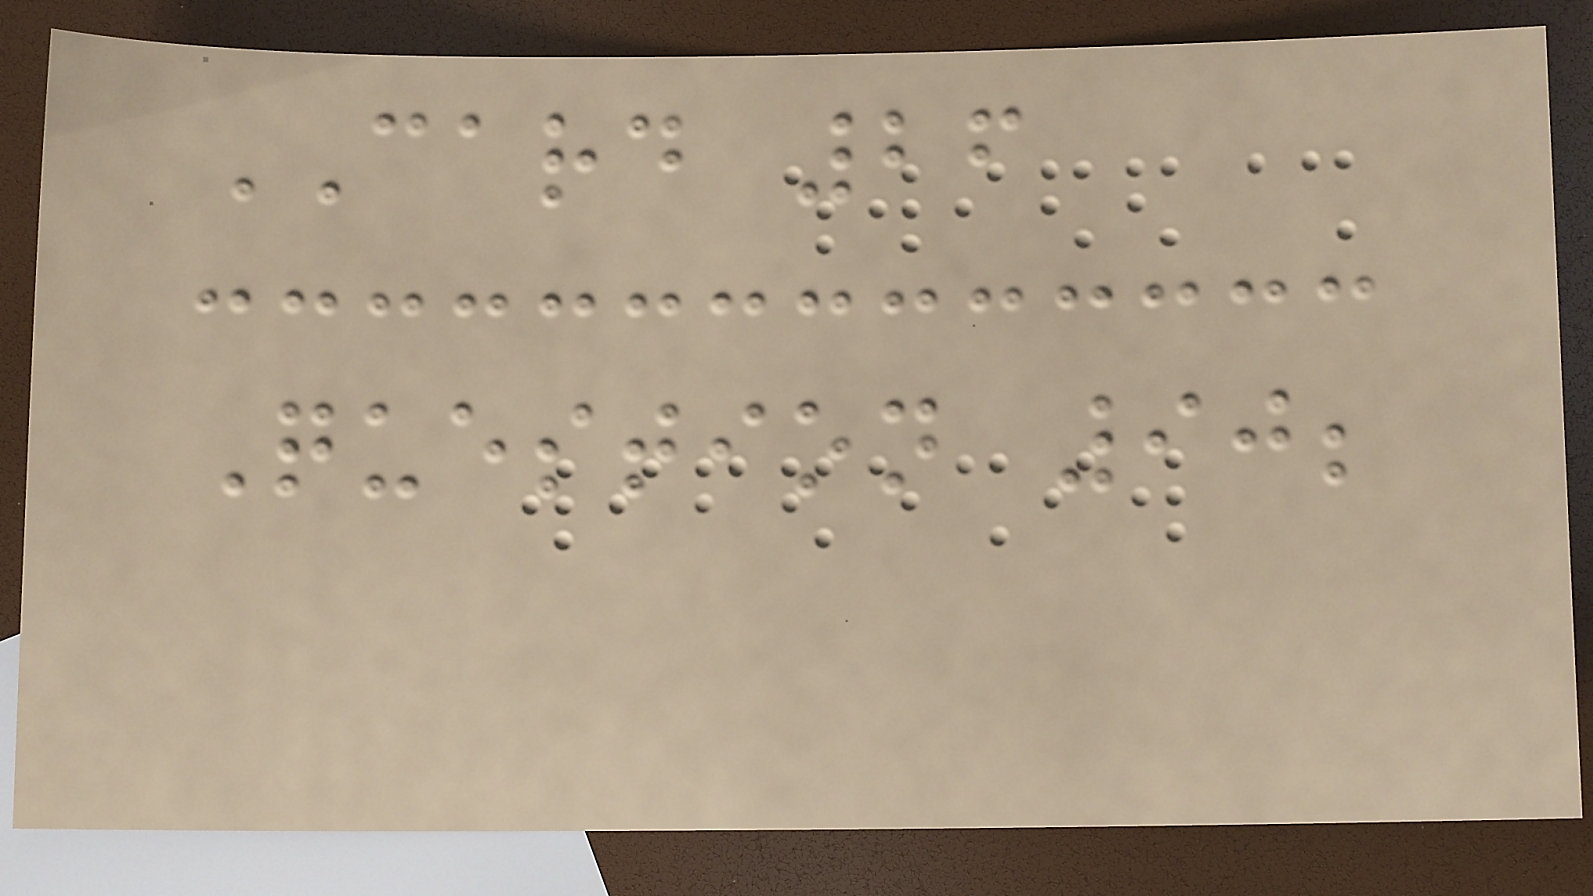CARD 26
Question 90;
